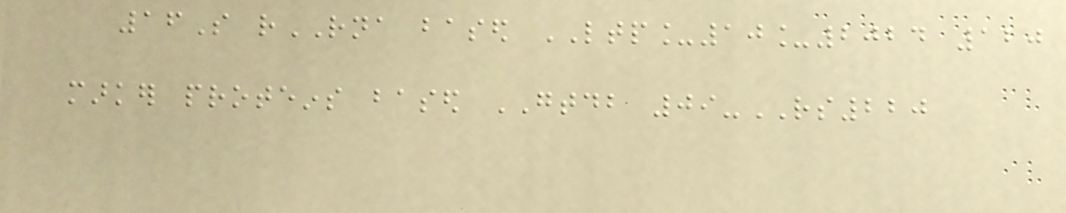16S rRNA based LTP_10_2024 120
marker proteins based GTDB 09-RS220
